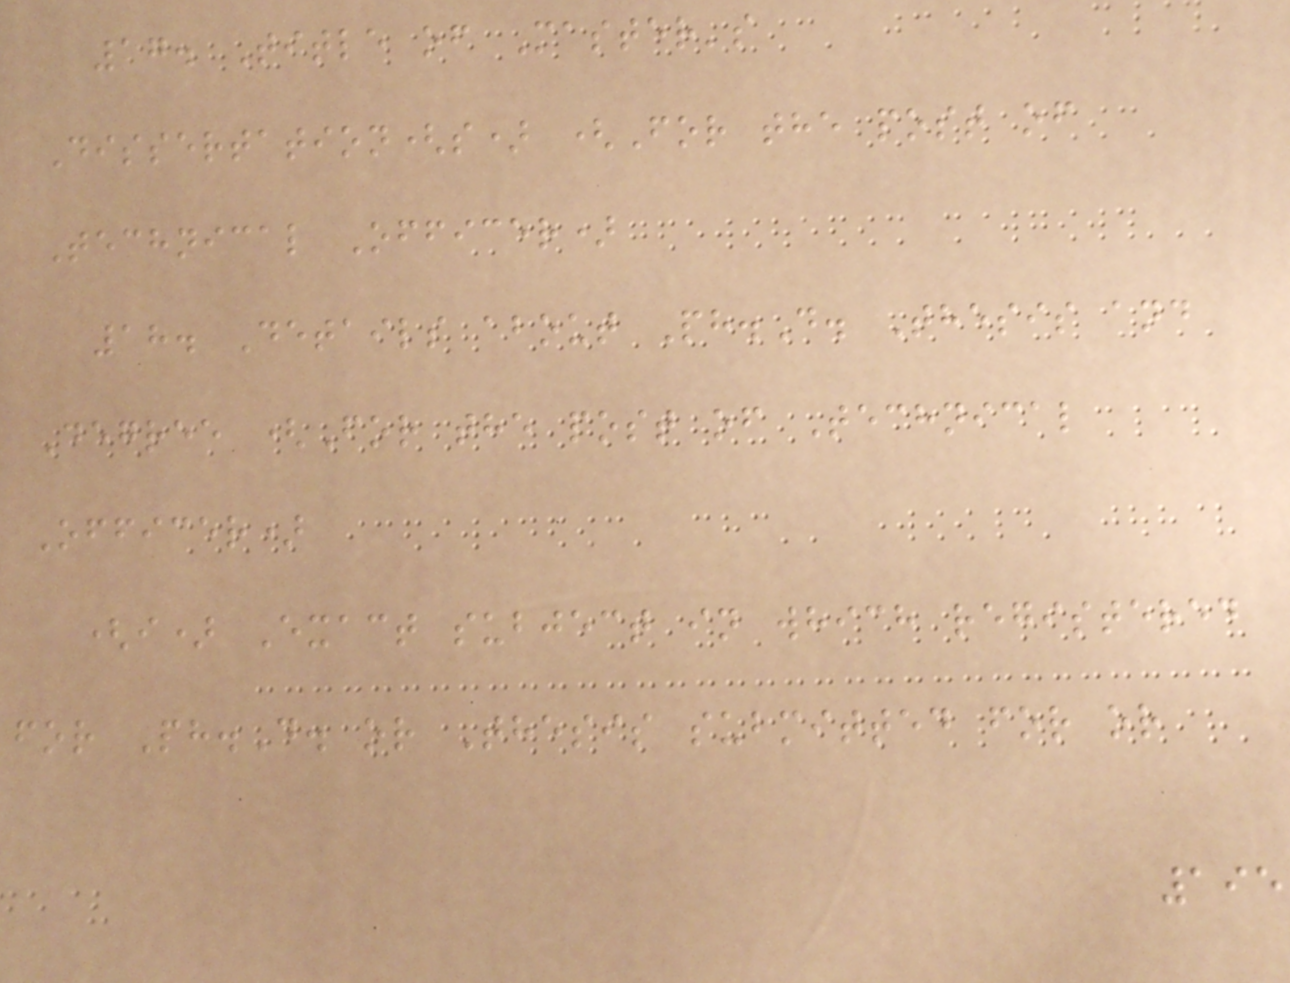17. Title of Master's
Dissertation(s) (For the post of
Technical Officer)
18. Details about Ph.D. Thesis and
Degree (For the post of Technical
Officer)
(i) Exact subject in which registered
for Ph.D. or Thesis submitted for or
195
